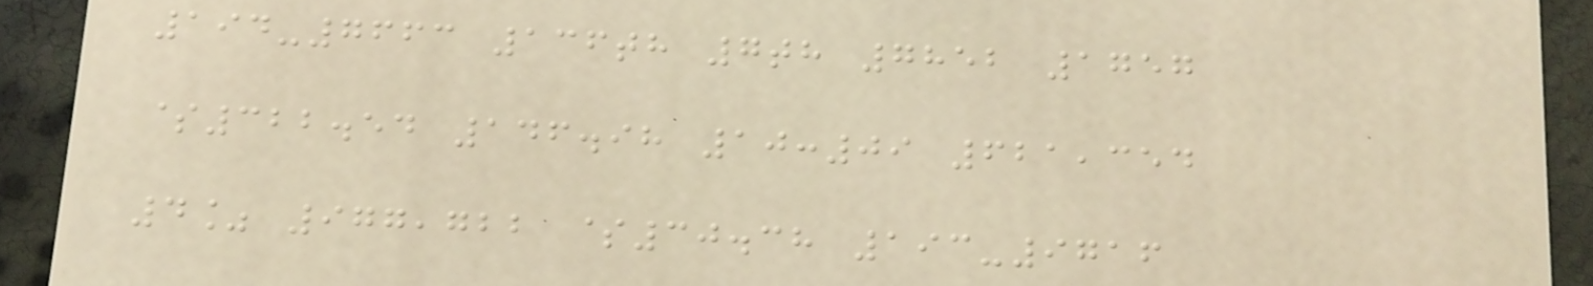194-7663 136th 7th 7852 1757
$322.54 146.98 10:09 621,354
4% 977,722 $30.38 193-9716
